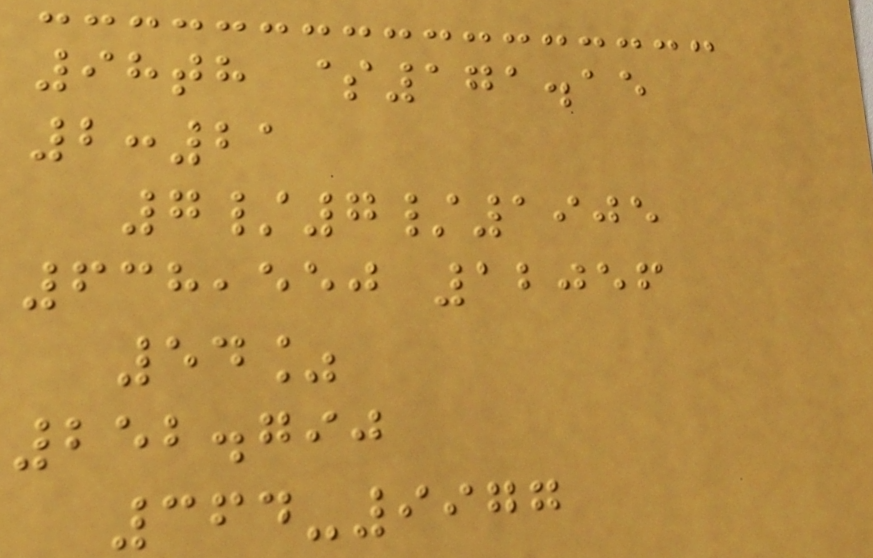98th $171.15
2:21
7/7/1905
638,550 12056
54%
252.790
364-9977
